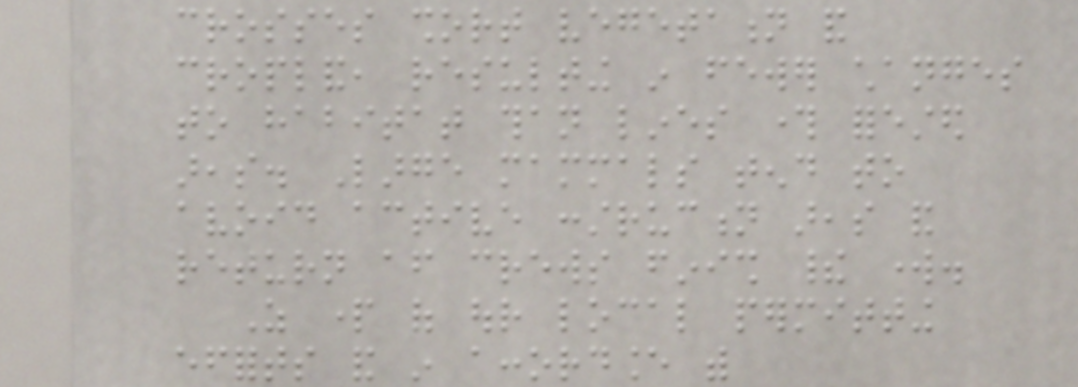crosses short vegetation and
cropland, resulting in fewer changes
to habitat than lines through forested
areas. Large mammals tend to
avoid active construction areas and
return after crews finish their work.
As part of our local permitting
efforts and in accordance with
